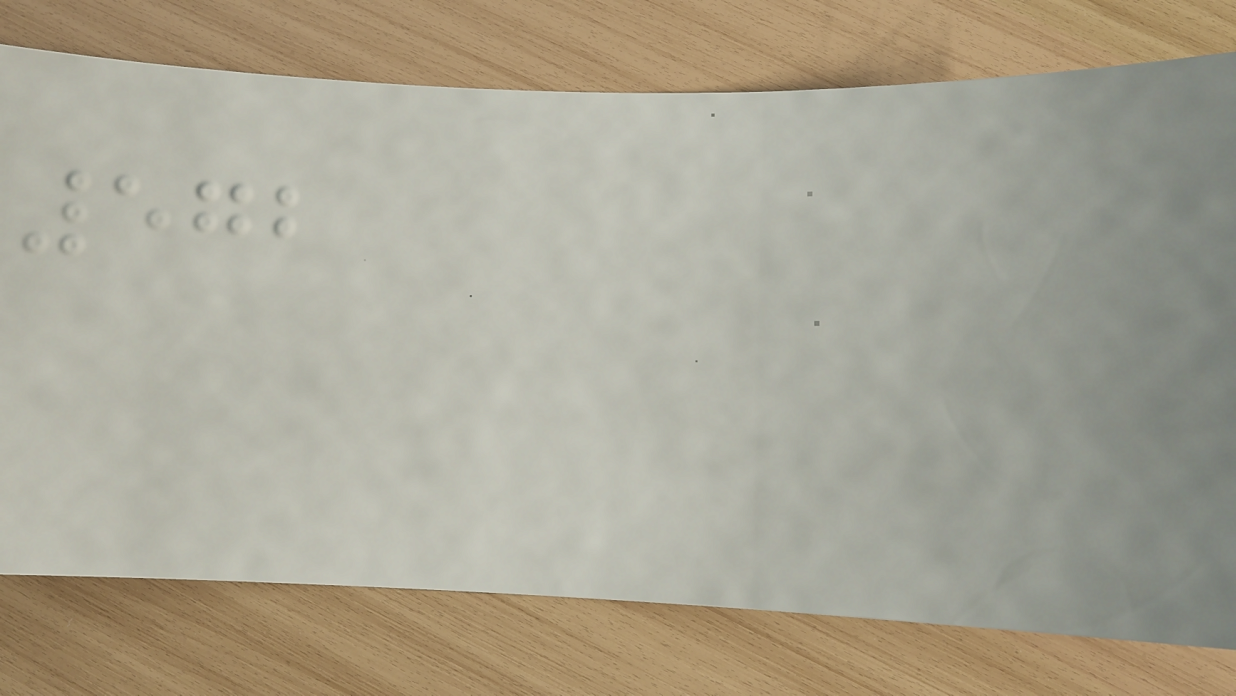572
